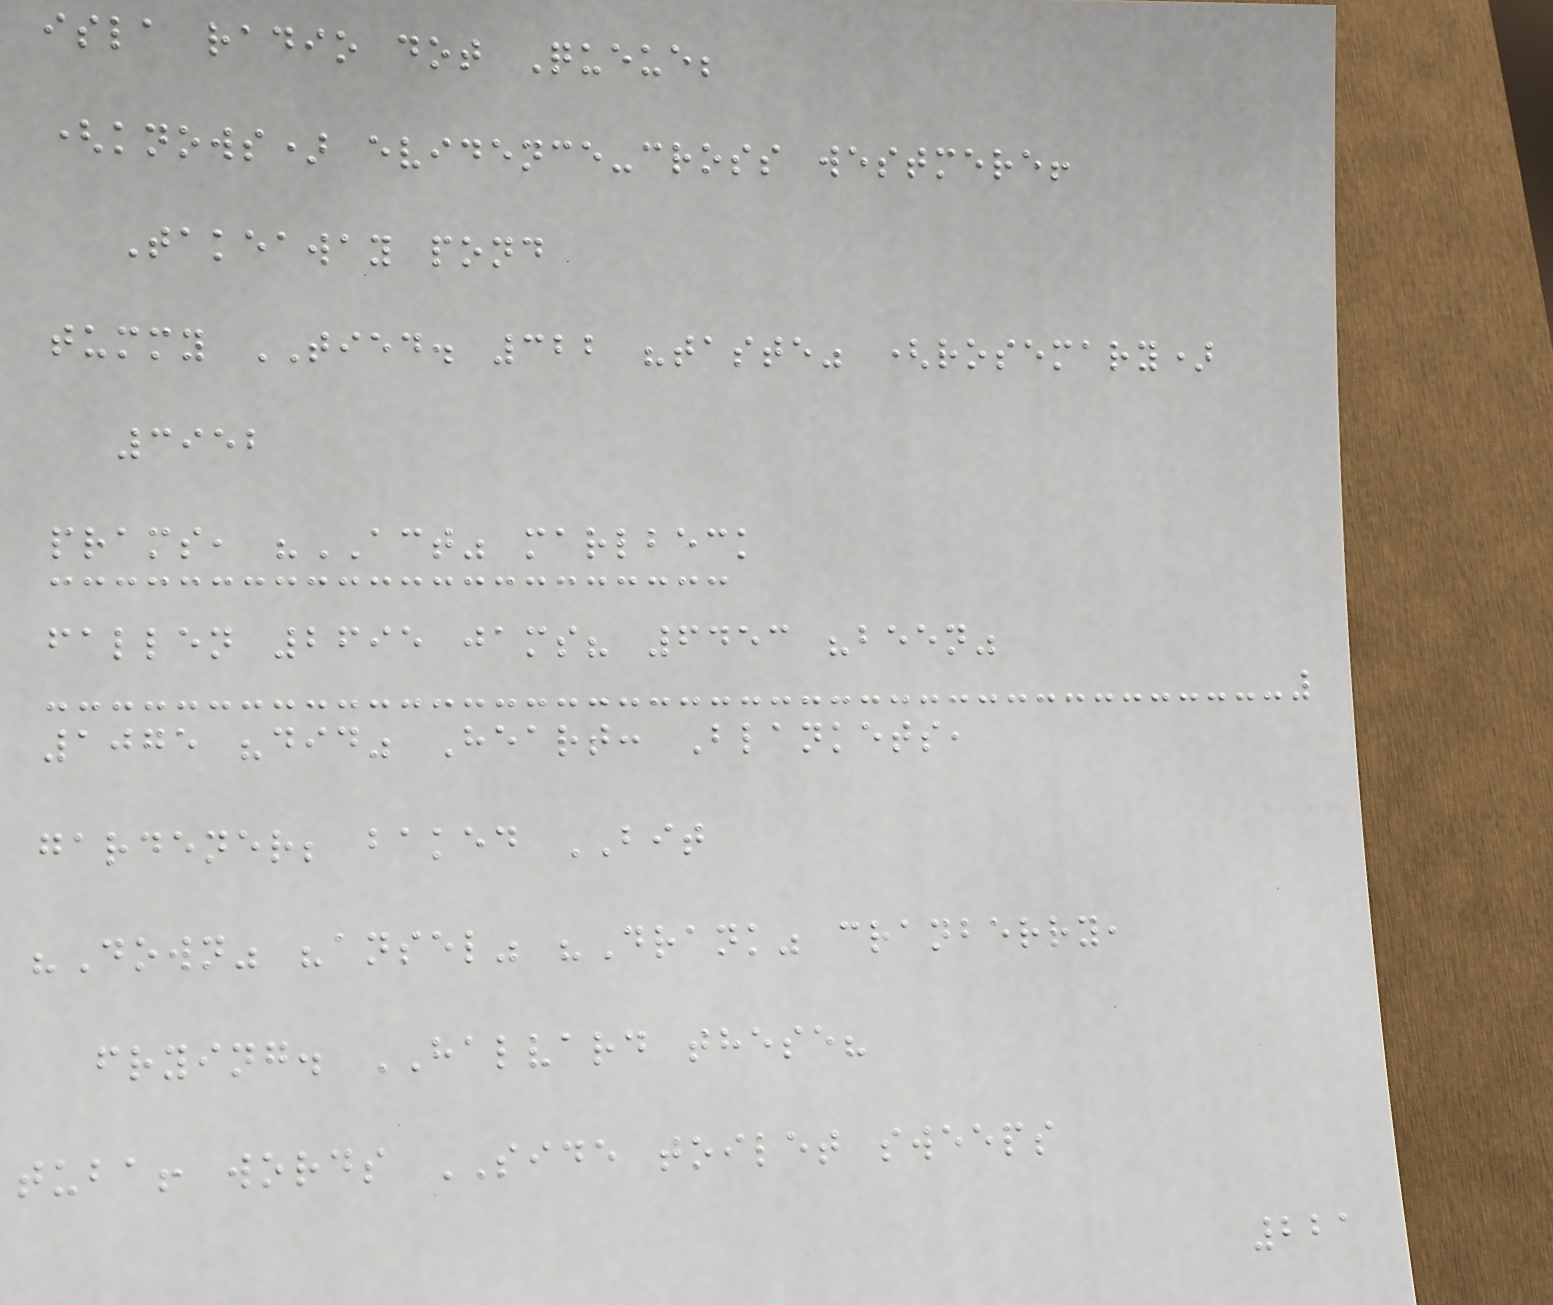isla radio dot Queue;
(knows) evidence-cross westmere!
Takeaway pond
tummy TIED. 322 "taste" (rosemary)
3952
prams, "ACT" marlbeck
fallen 2695 jams? 6453 "been"
1075 "did" Heart: Blankets,
gardener; baked BIT
"Down" "ansel" "Drank" cranberry,
frying. HALVARD these?
tuba! words SIDE toilet sweeps
221
